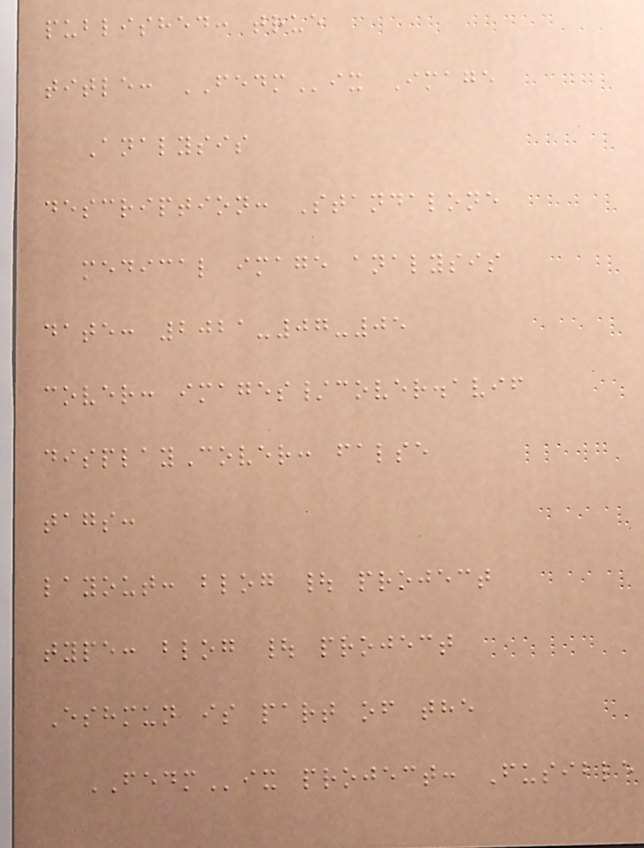published: true
title: FEDMix Image
Analysis
description: Standalone
medical image analysis
date: 2021-07-05
cover: images/cover.avif
displayCover: false
tags:
layout: blog | project
type: blog | project
Eshmun is part of the
FEDMix project: Fusible
